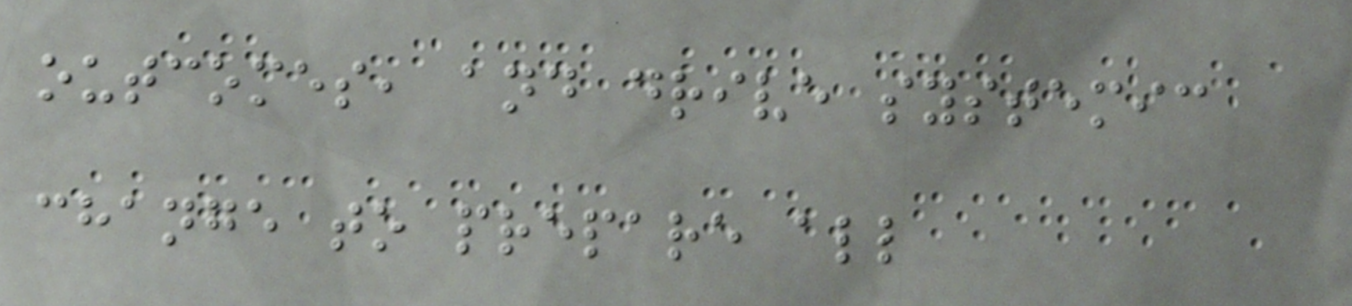outcomes, and drive systemic
change to prepare all
